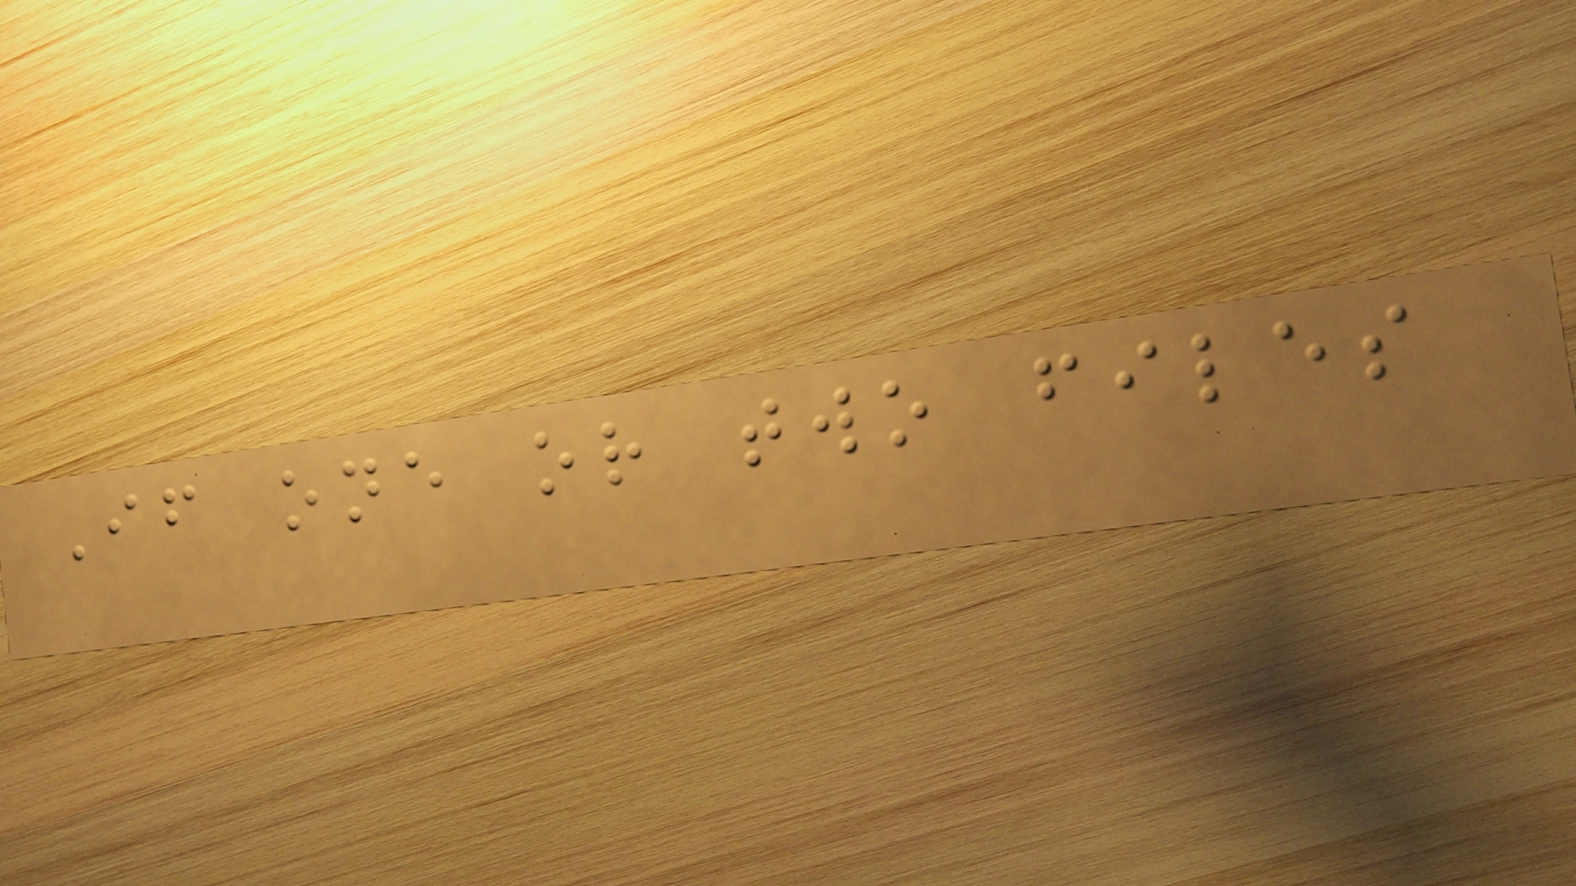If one or two files
